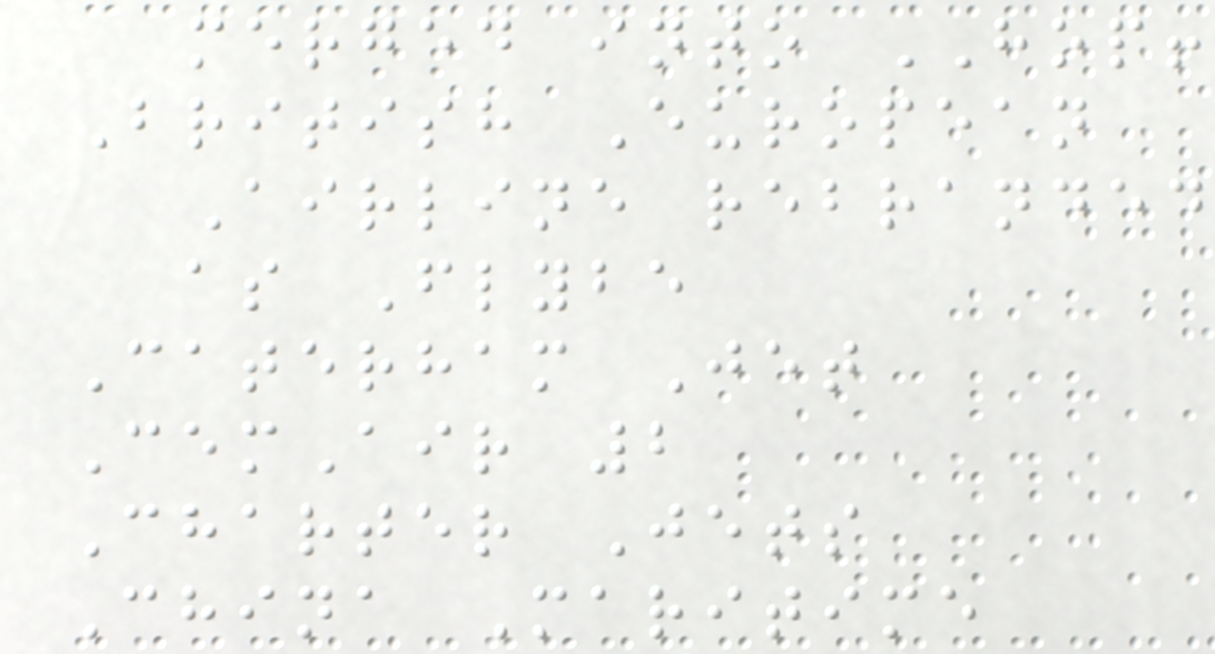merged into HOP!
British European
Airline rebranded
as Flybe
Caterham Jet
CemAir 2
Charter Jets
China Maritime
